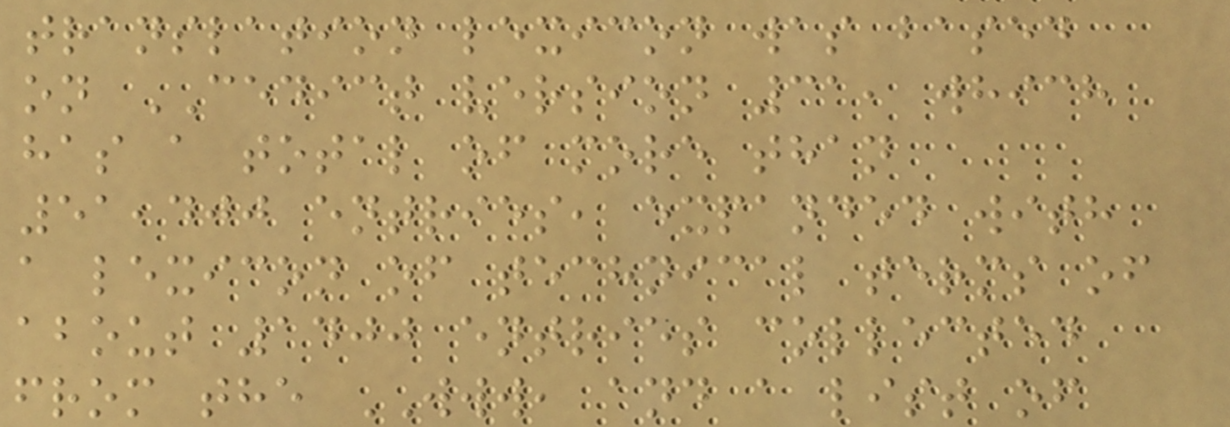translation lexicon was based
on CEDICT version 31, which
has a total of more than
51,400 entries, expanded with
a lexicon of technical terms of
about 1400 entries collected
from the WWW, and a list of
